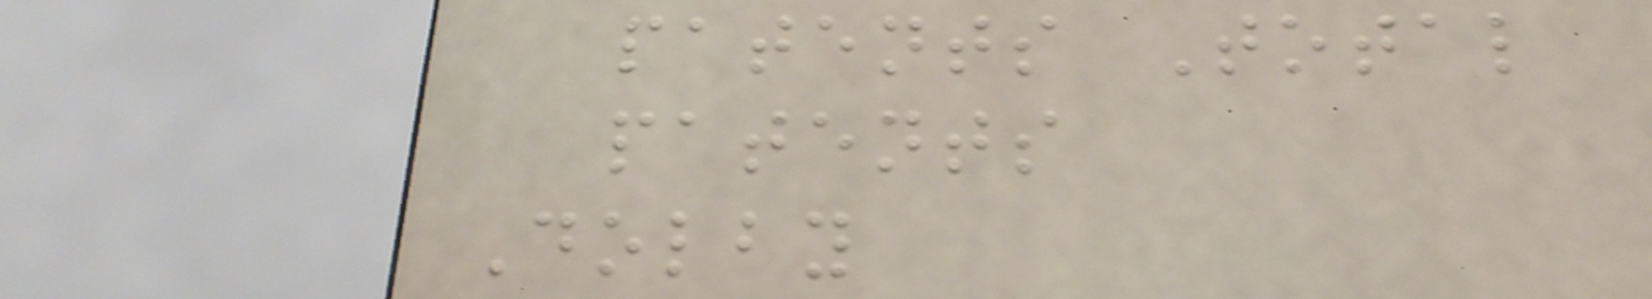patents Total
patents
Dolby
